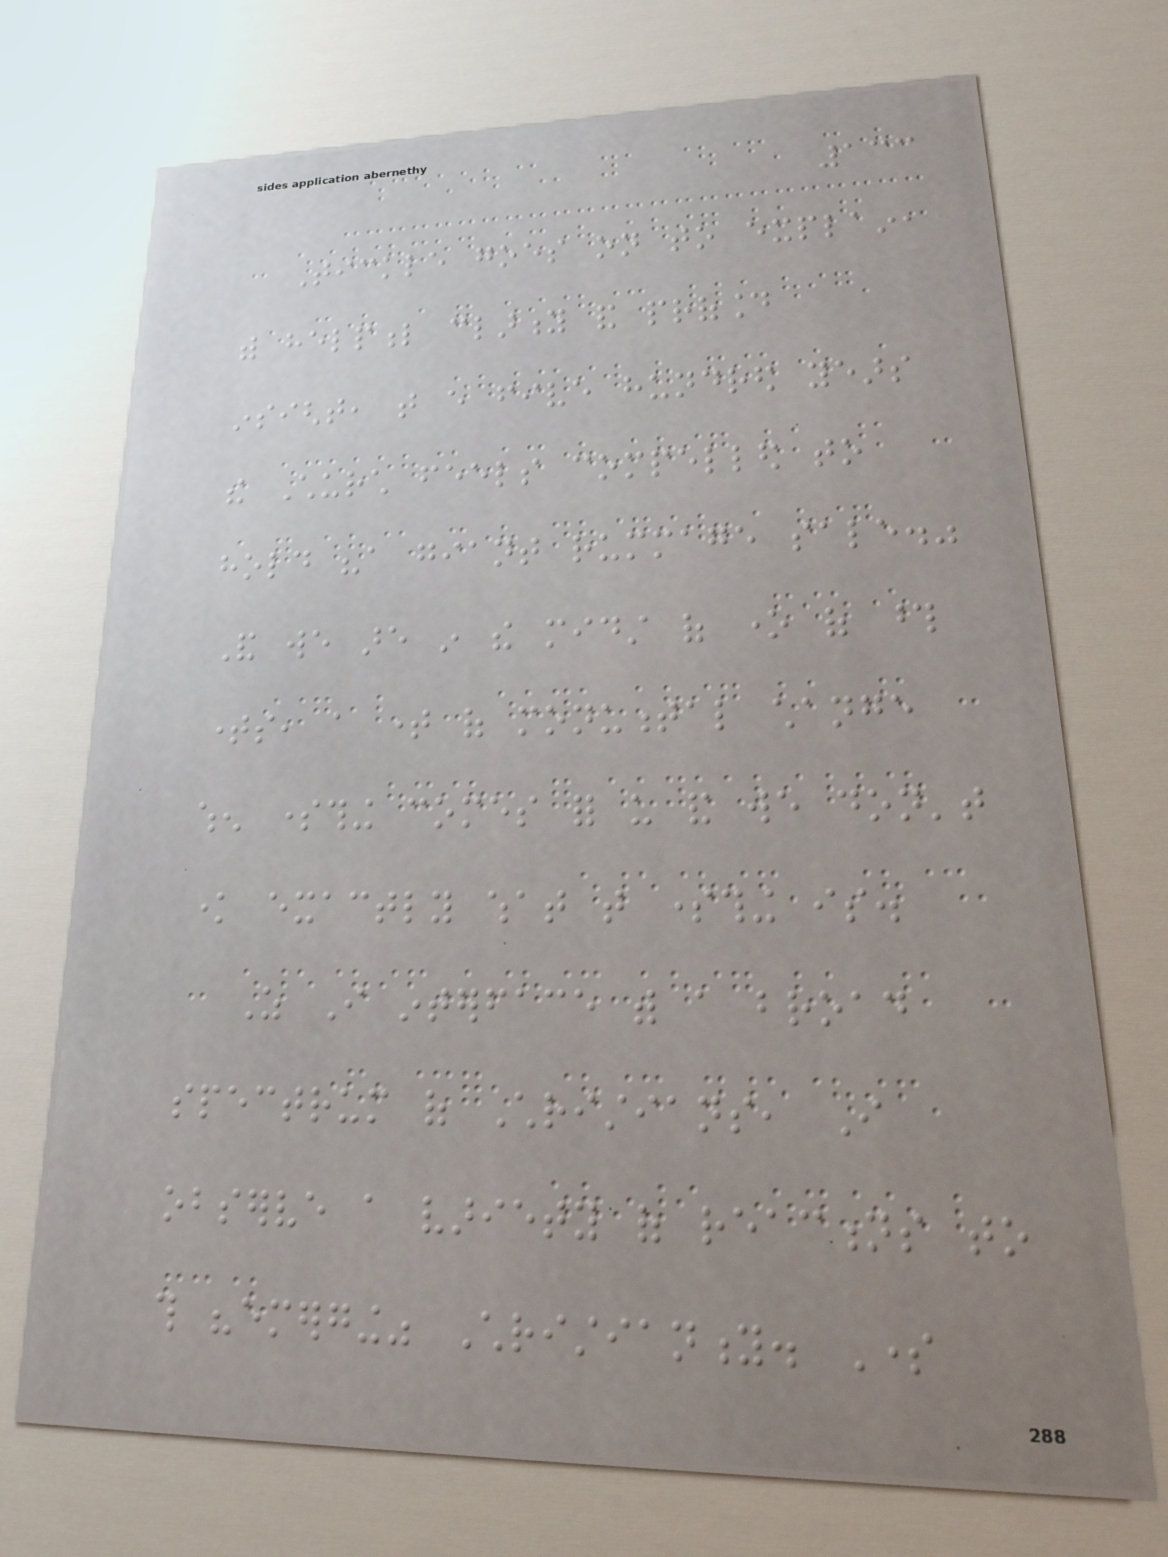133
Tickle goes on to explain,
with helpful clarity and profound
insight, that every five hundred years
the Church feels compelled to
hold "a giant rummage sale."
And we are in the midst of one of those
times, a time of monumental change
when something comes for us and we don't
know exactly what that something is.
As I interface with a broad
spectrum of Christians, I
observe a variety of reactions to
this "emerging" Christianity. Some
